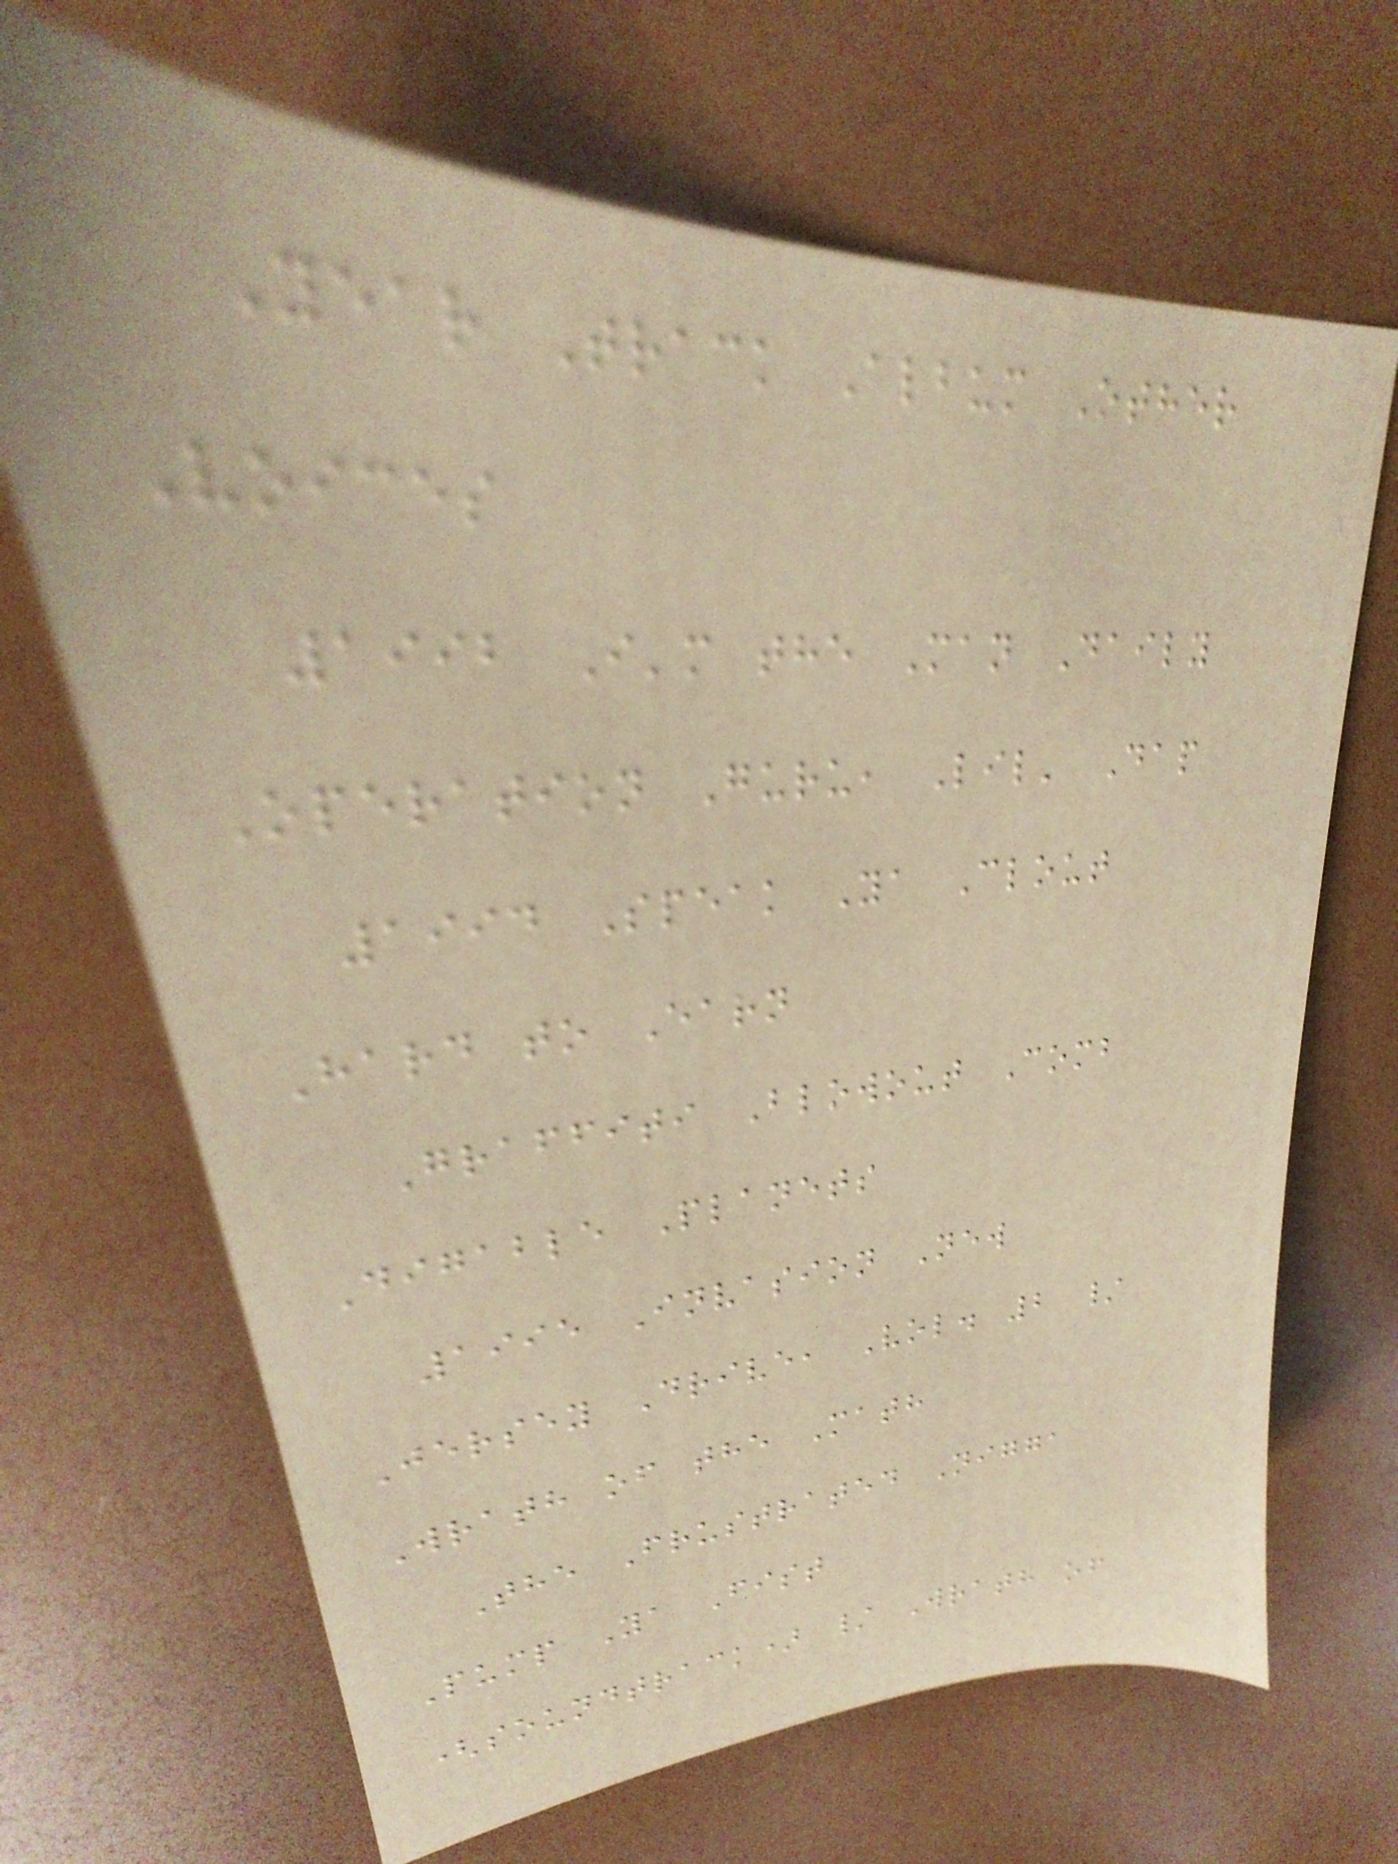Year Track Album Other
Voices
1992 I'm the Man Daily
Operation Guru, Lil' Dap
1994 Speak Ya Clout
Hard to Earn
Graffiti Blowout Comb
Digable Planets
1995 Invasion New
Jersey Drive, Vol. 2 /
Wrath of the Math
The Frustrated Nigga
Pump Ya Fist
(soundtrack) / Wrath of
